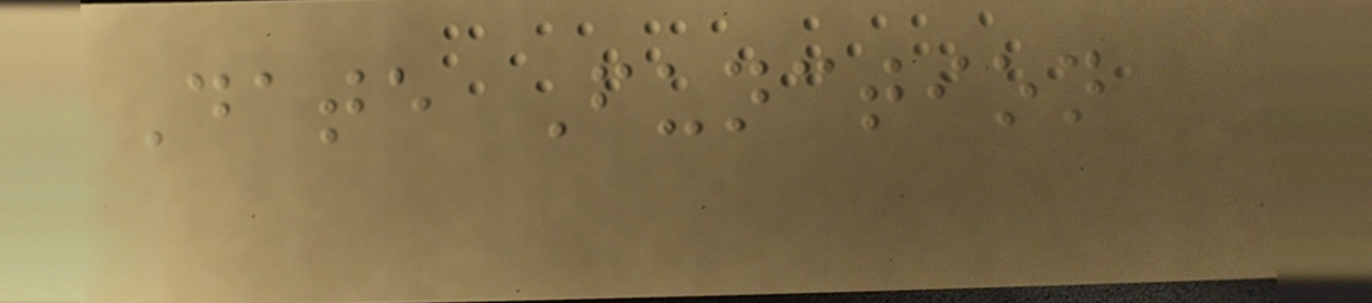Date Function
